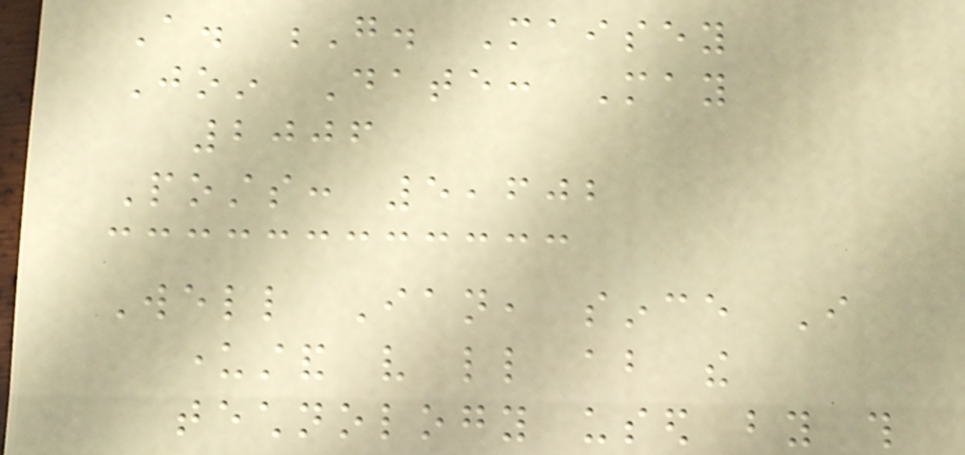A. G. Maisey
Join Date: May
2006
Posts: 5,602
Well Ian, since I
understand very little about the
technology used by this
